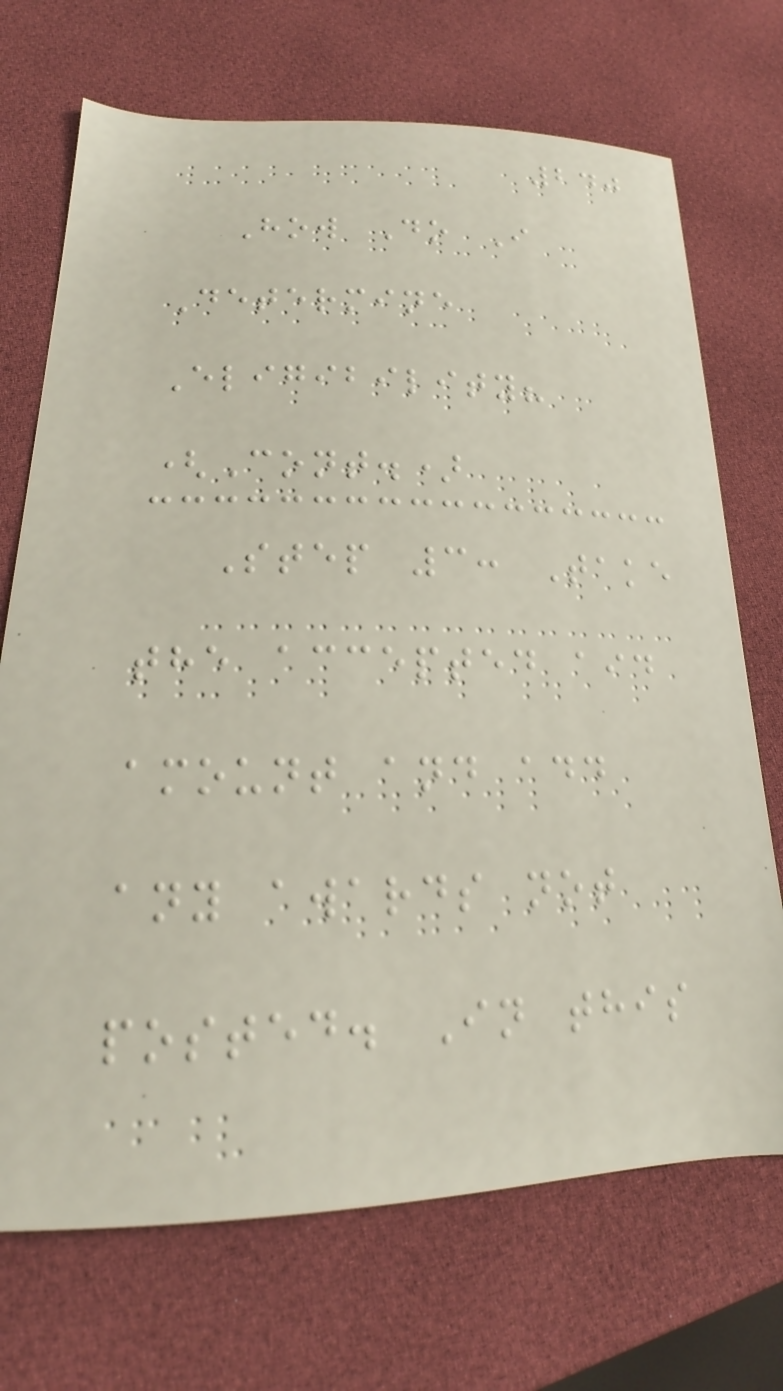240
How Do I
Determine
Eligibility?
(Cont.)
Step 3: Take
the accepted aid
amount and add
any awards not
posted. In this
